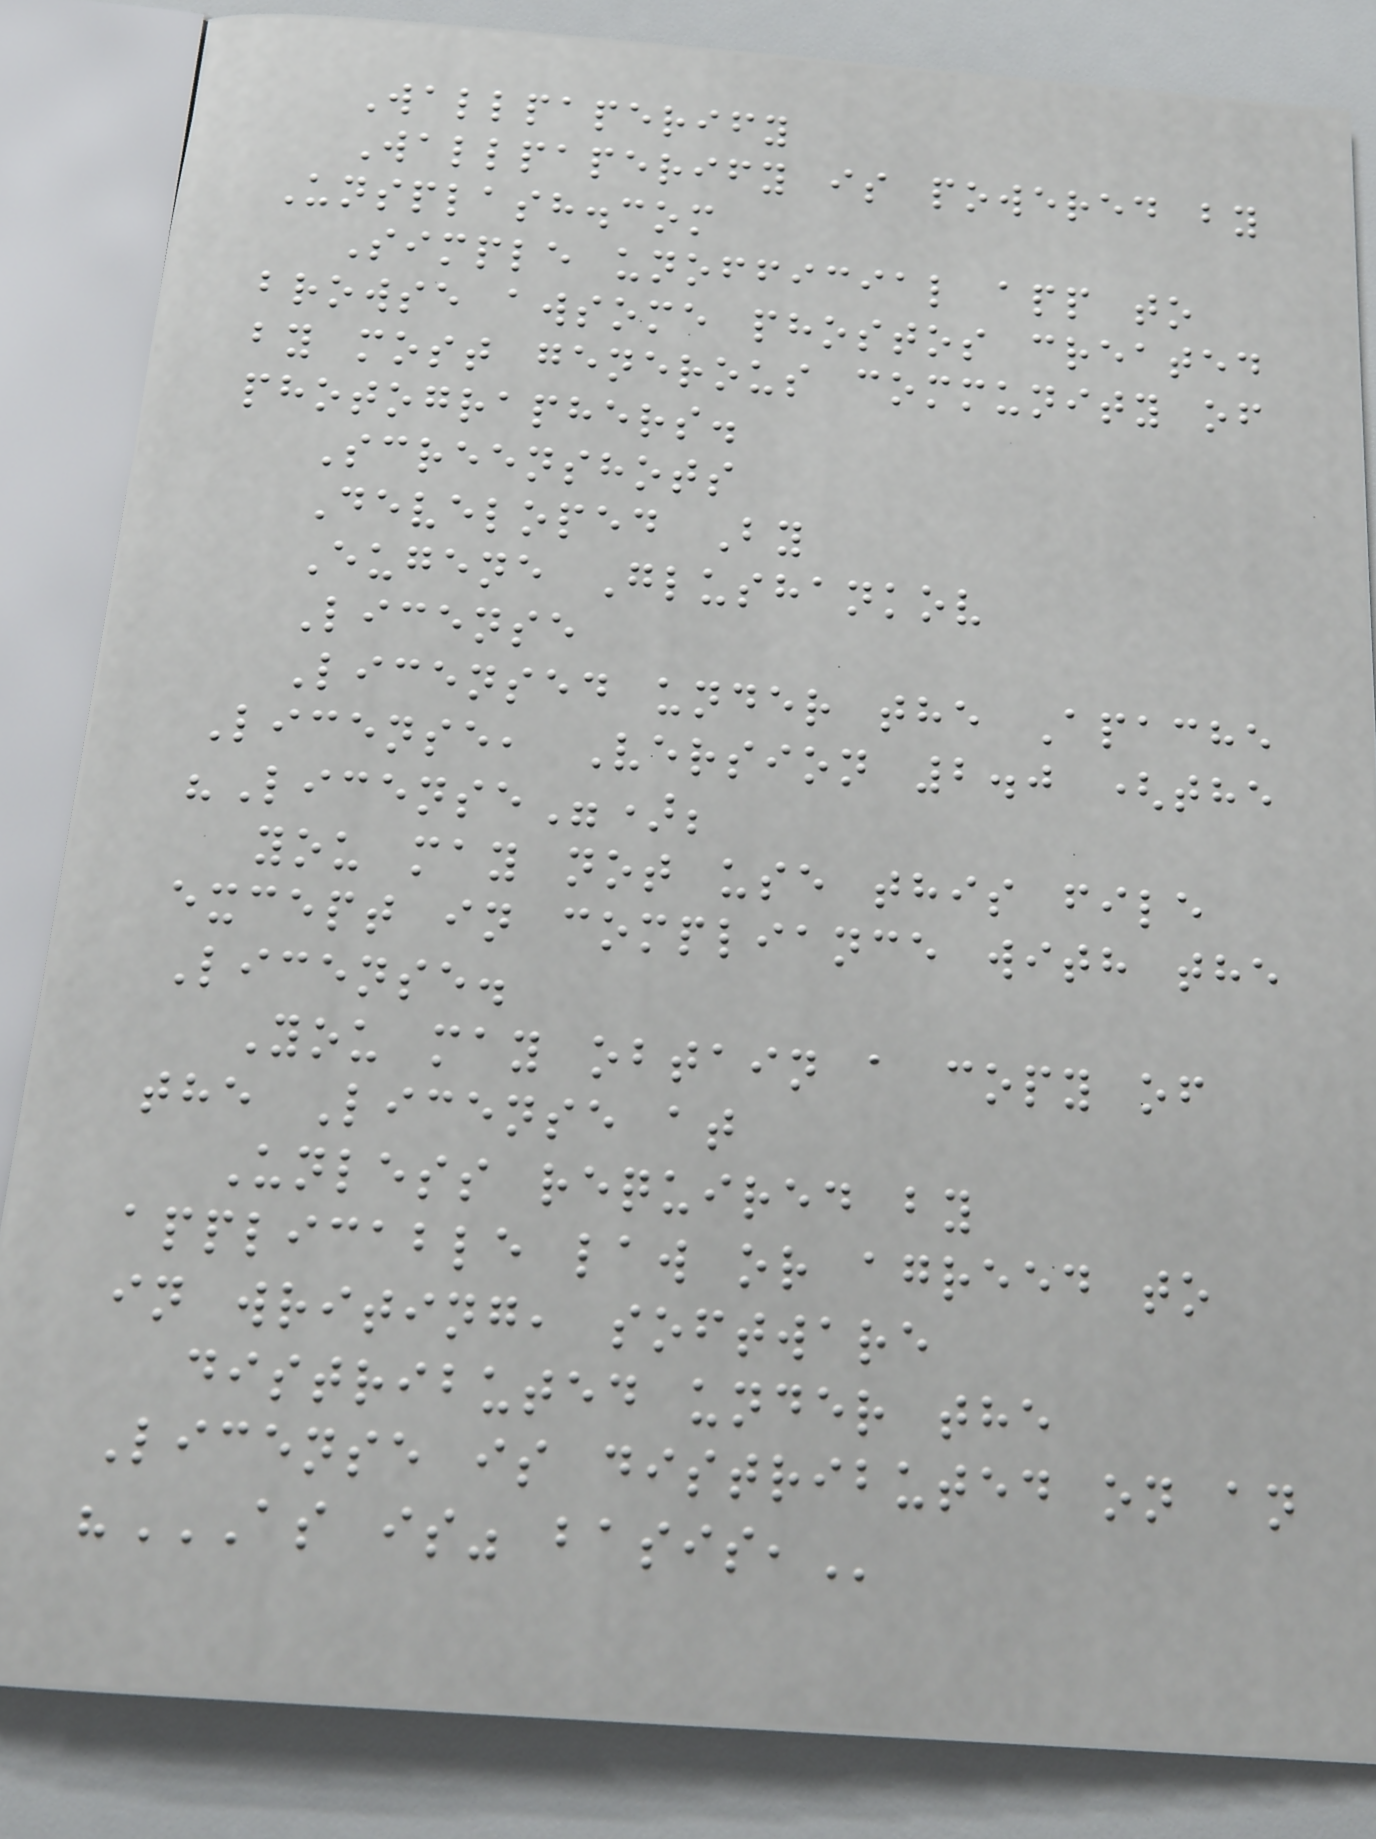Wallpaperify
Wallpaperify is powered by
Unsplash.com
Simple unofficial app to
browse awsome phostos created
by most generous community of
photographers.
Screenshots
Developed By
Eugene Glushankov
License
Licensed under the Apache
License, Version 2.0 (the
"License");
you may not use this file
except in compliance with the
License.
You may obtain a copy of
the License at
Unless required by
applicable law or agreed to
in writing, software
distributed under the
License is distributed on an
"AS IS" BASIS,
